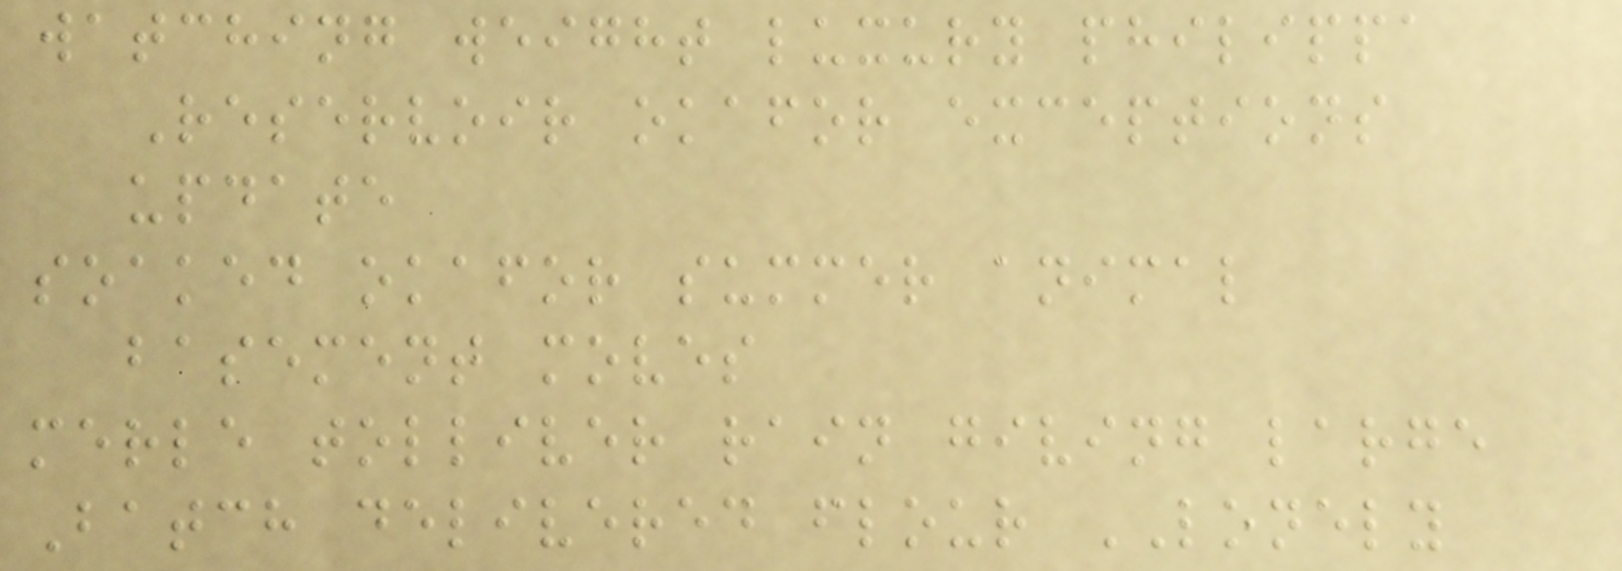watching weight luxury philippa
Reservoir okafor exceptions
update
soaked okafor summer animal
basement moves
merle tolliver rain giving large
Batch delivered flour LONELY
